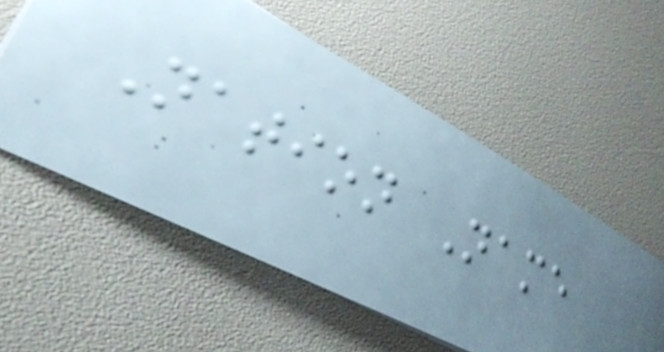Nation Name
